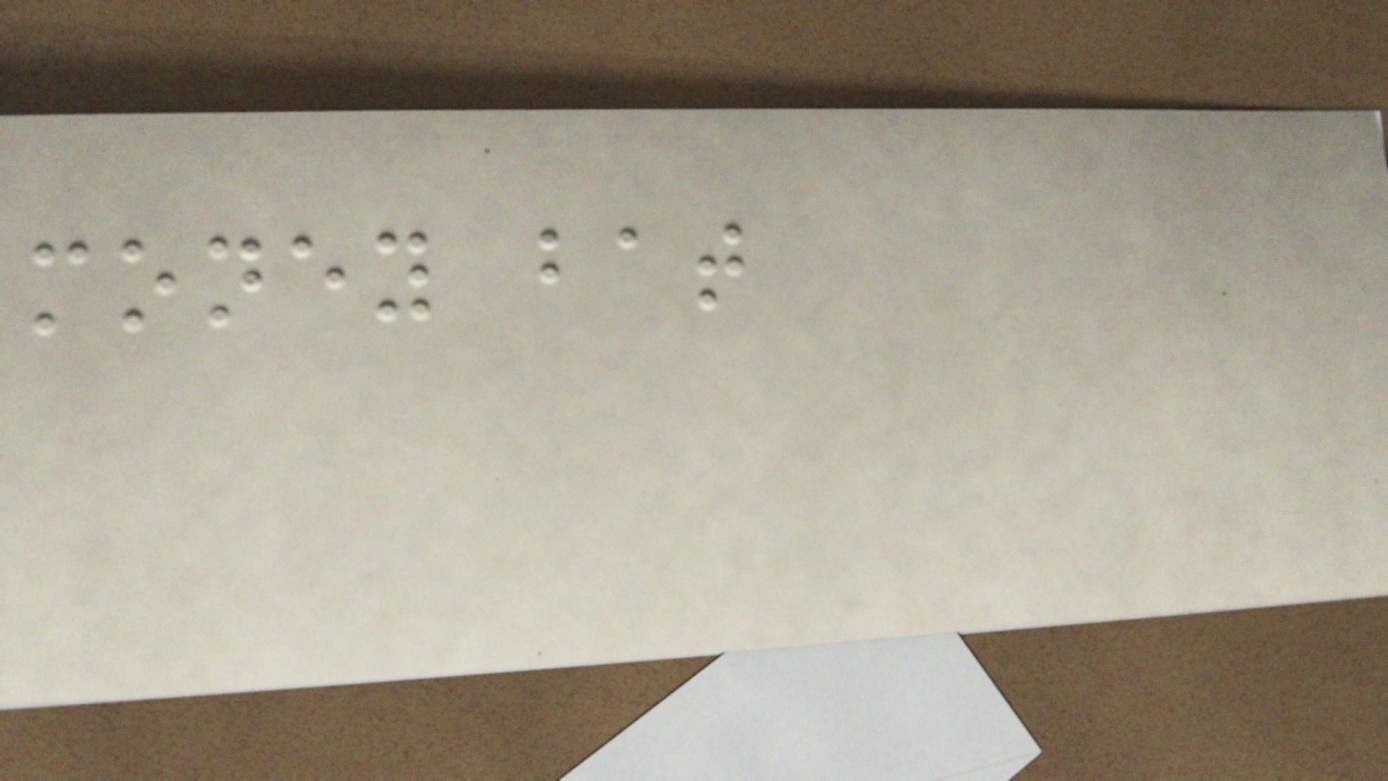money bat
